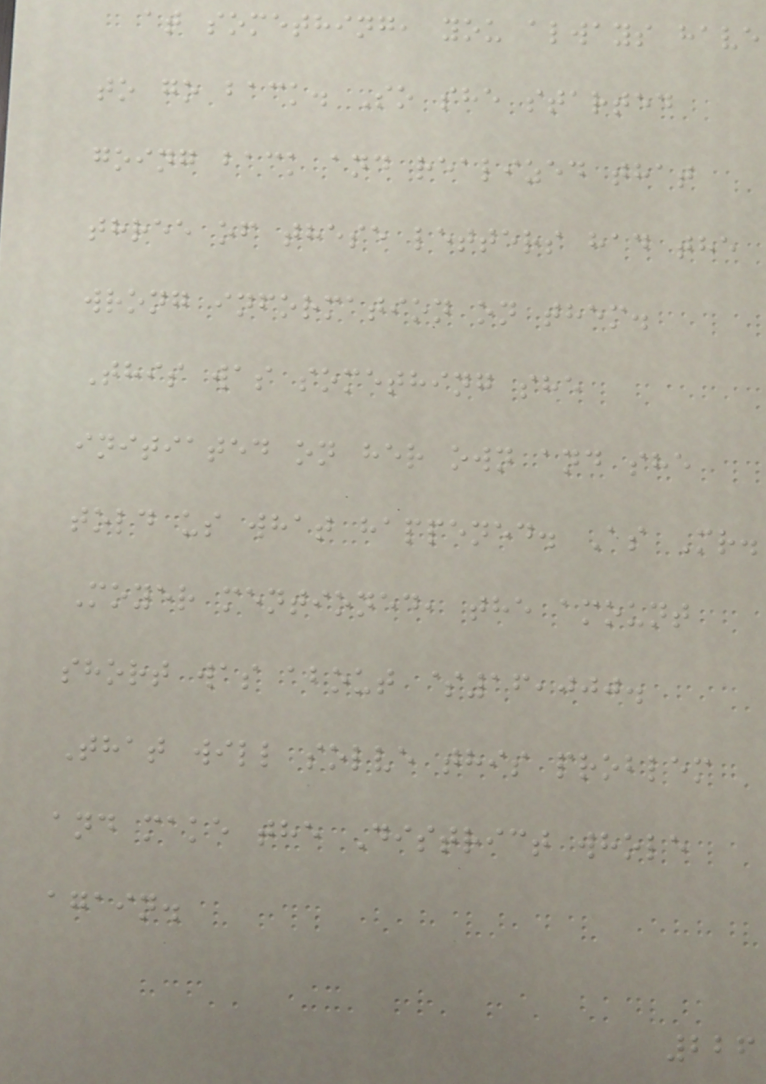at something, you always have
to go back. So she started
going back and realized that
three of these letters had the
wrong information on them.
This was something she
initiated on her own and she
told us what happened. As Mr.
Moyer mentioned, the amount
short was about $16,000.
That will solve this problem
and make the District whole
again.
226
